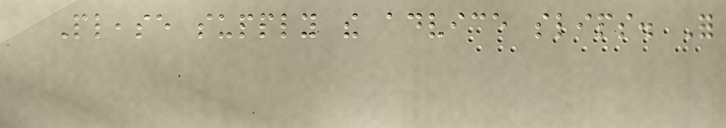Please supply the advice slips. For
